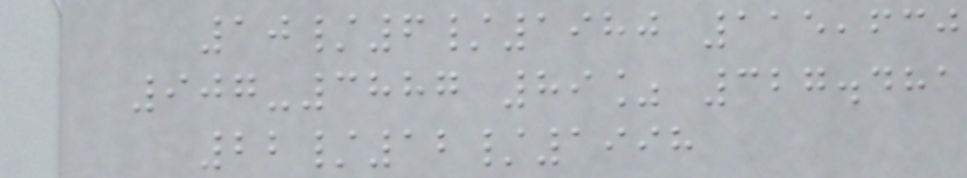10/6/1980 115,630
907-3887 89% 327.481
22/12/1998
